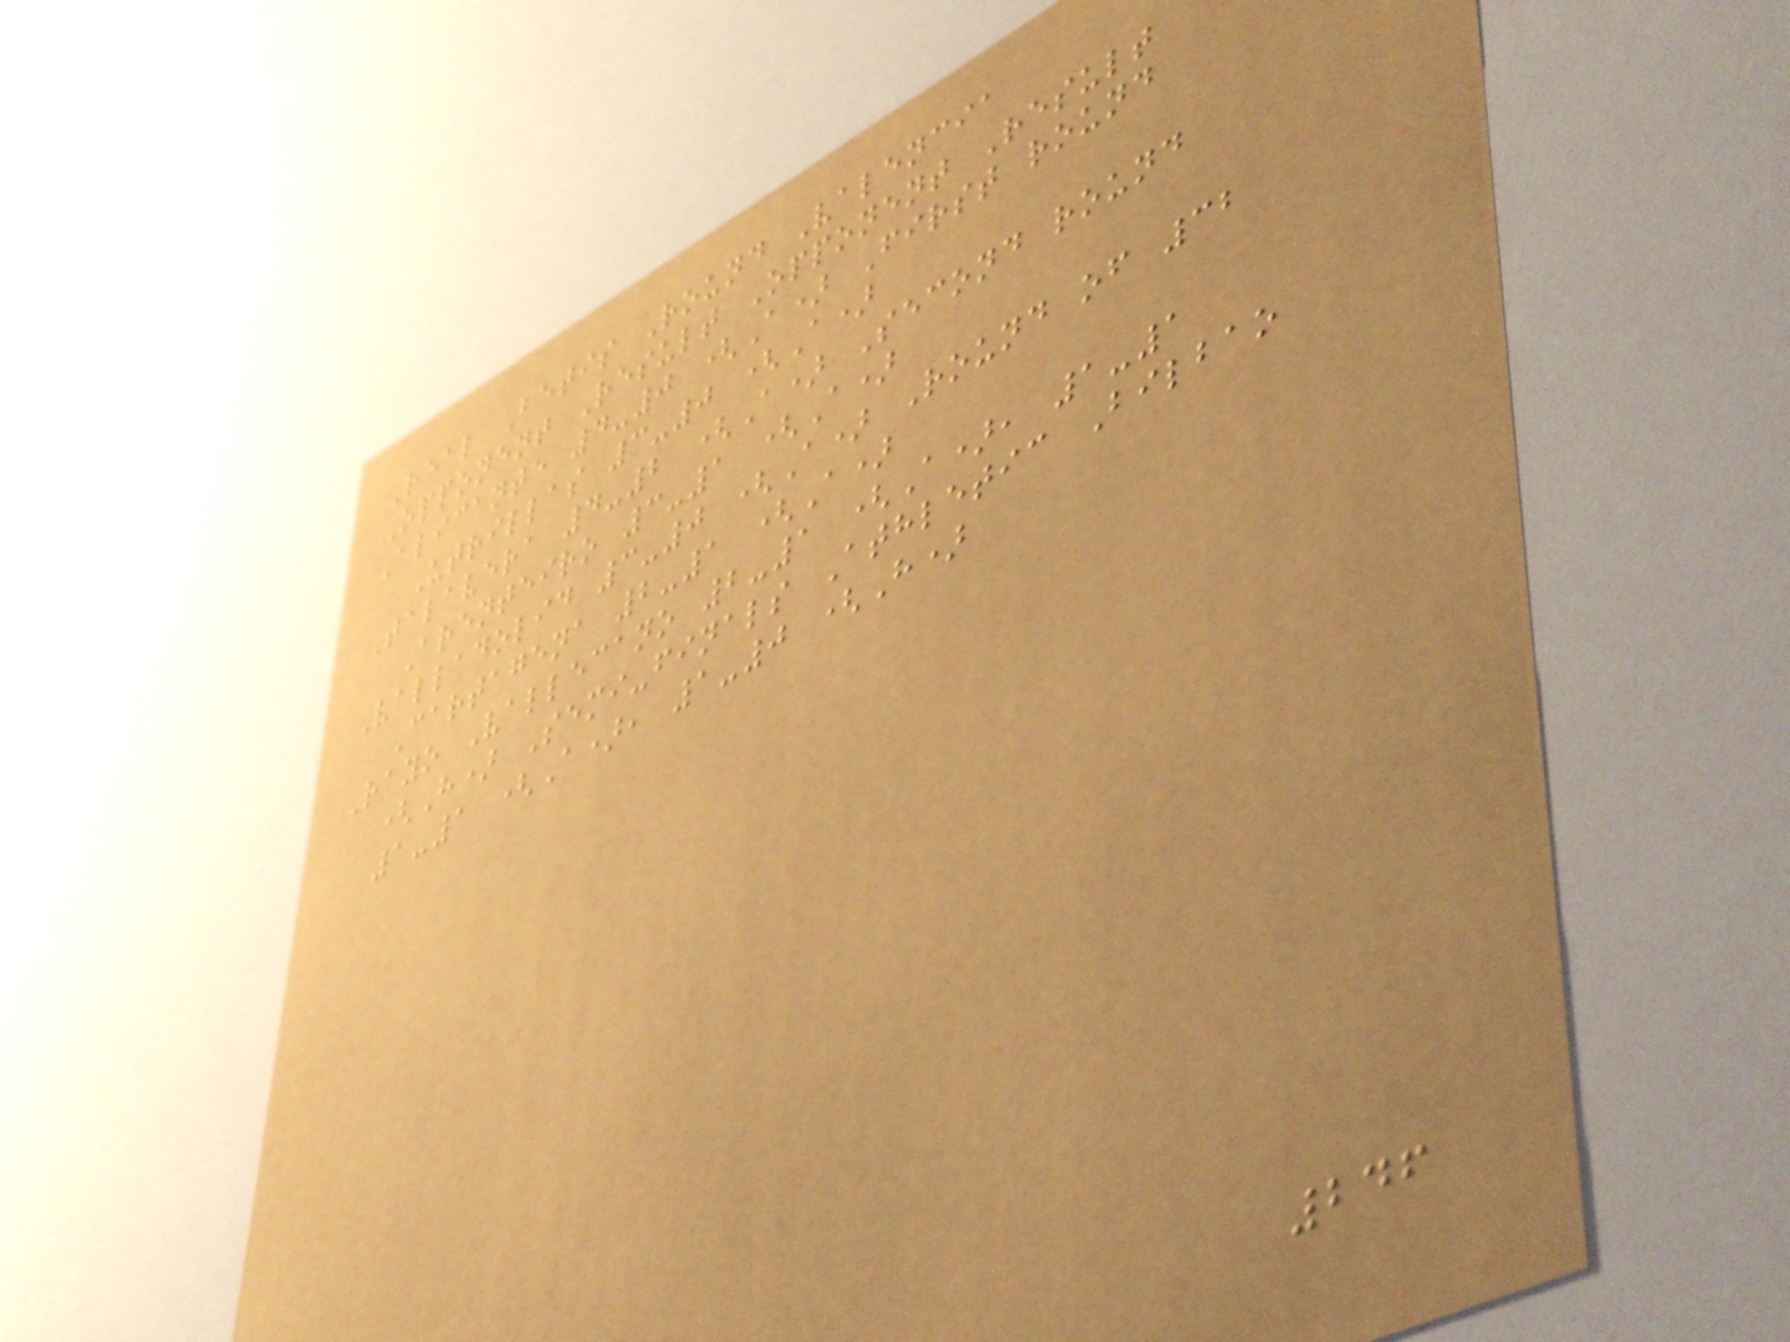Real Betis Round Valencia
Opponent Result Opponent Result
Alicante 4-0 (A) First round
Utrillas 3-0 (A)
Talavera 4-2 (A) Second round
Arenteiro 3-1 (A)
Valladolid 3-0 (A) Round of 32
Cartagena 2-1 (A)
Rayo Vallecano 2-1 (A), 1-1
(H) Semi-finals Athletic Bilbao
1-1 (A), 1-0 (H)
246
